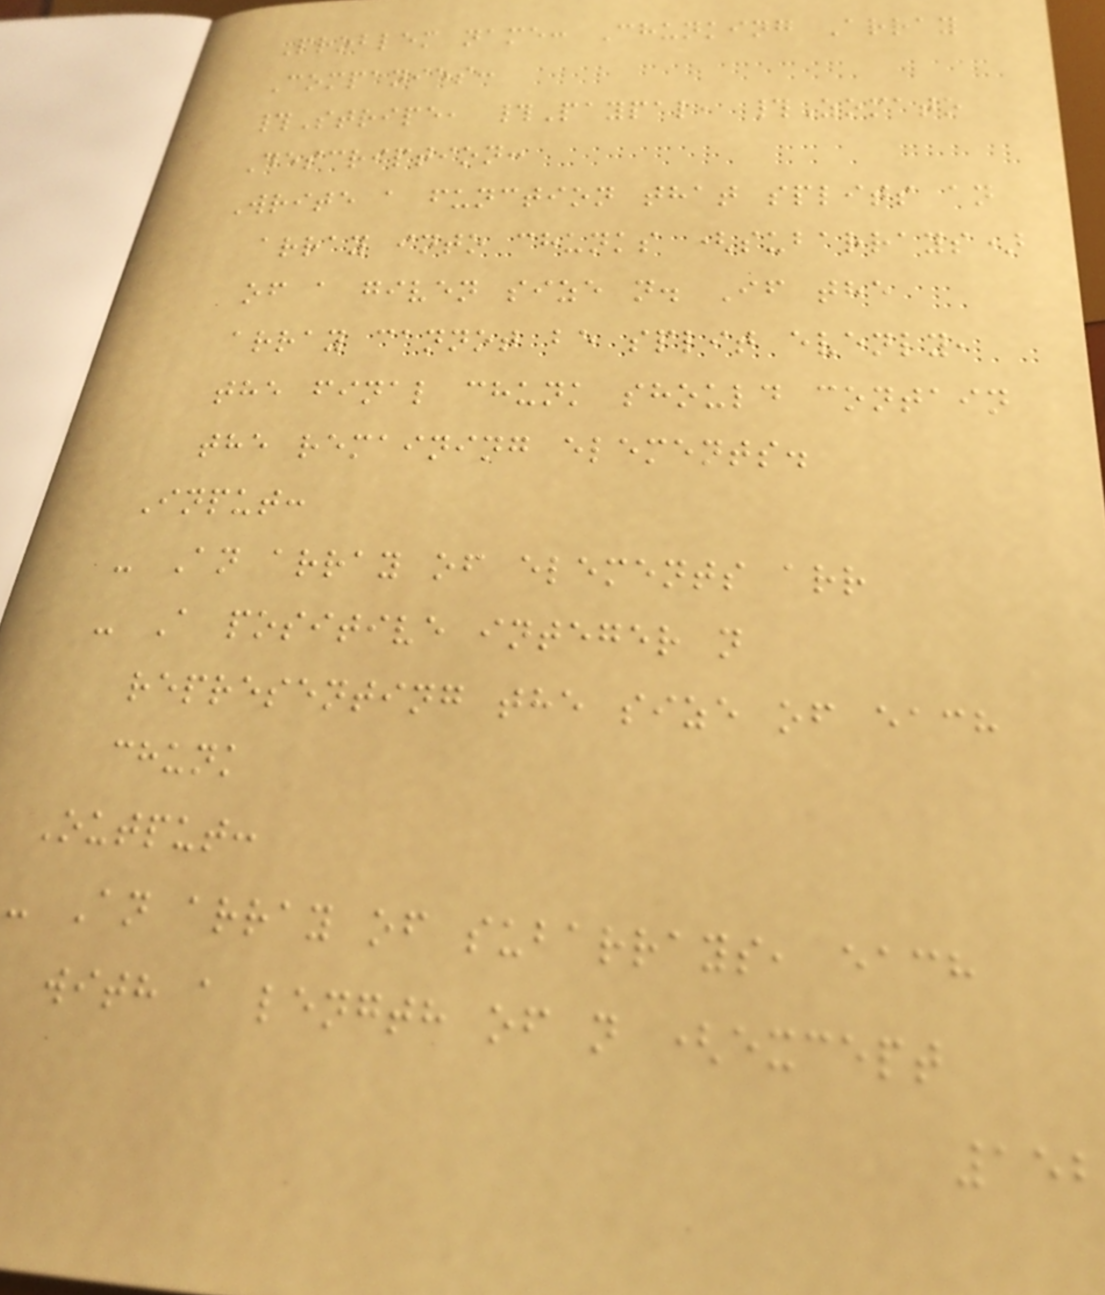Problem name: Chunking Array
Companies:
#Stripe, #Paypal, #Zomato
Description:
Write a function that splits an
array into chunks (subarrays)
of a given size n. If the
array cannot be split evenly,
the final chunk should contain
the remaining elements.
Input:
- An array of elements arr
- A positive integer n
representing the size of each
chunk
Output:
- An array of subarrays, each
with a length of n (except
152
